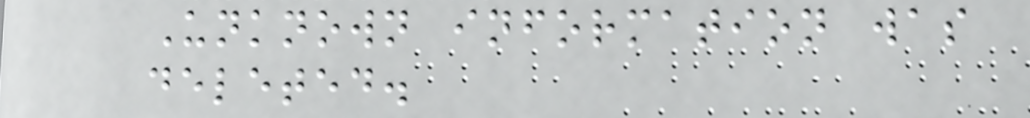Unknown information was
deleted.
